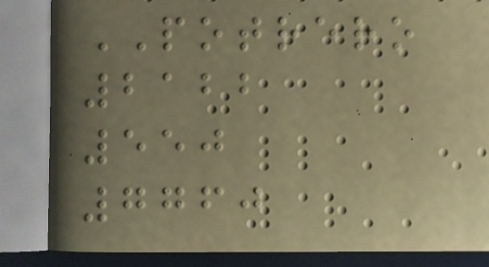POTRERO
2122
550
7760
